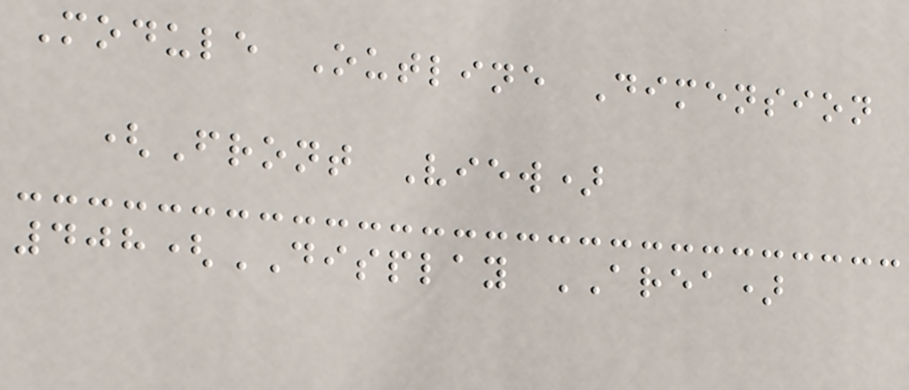Module Outline Dimension
(Front View)
408(DISPLAY AREA)
